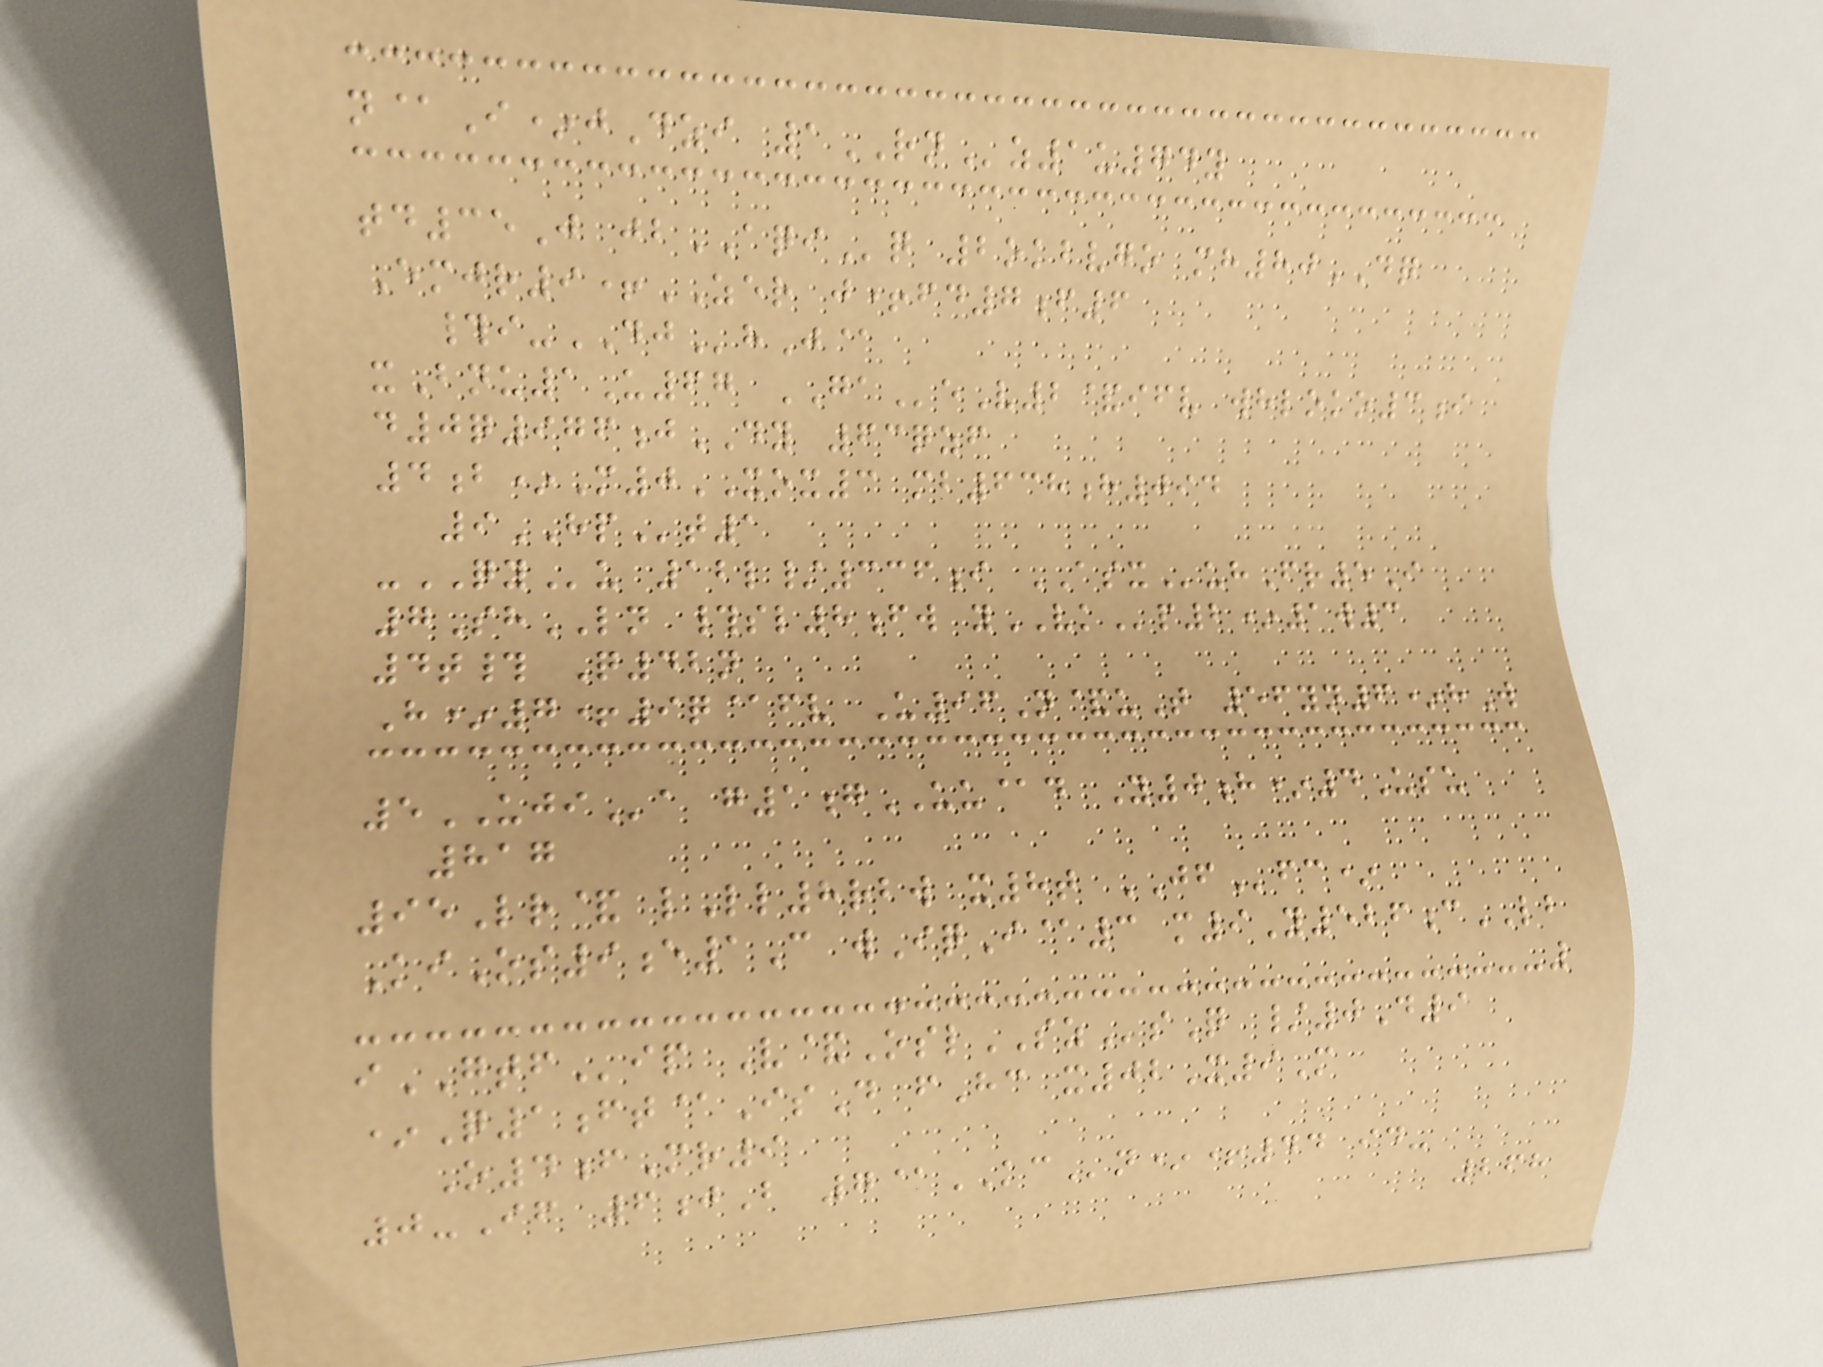n@I*jDzi 1RNz1u74y
td35J jbAQIq 2okbvgo mh80DQ
Emjr9+ZER j+fd7f6
#i-DJhJ@
xBnu1U67 GAeV2&ifv whloko3i
d0q976jDY 63qzf
4b*M0XOX3 mb638h094
9HPt1
-QYu 12l/336i ASXuhFr5I
7ShLN #sl8fw yVKp2*1w3
4t# Q42n
H*7+9q@fv U96N&uT 56yn6*hW
5UJIa g1gUU@d Y0h*4Usu
817
95Lr& lLl8rbw x8t JFfc*
KiOs9e1C wIqI@3 m9Y526cLB
iGTFip V&OslSZsQ /0D9
*Q1ft@IsD fHc x02X9M
O4fMr9
0-If 6jB 7@KCn*+44 id-
268
